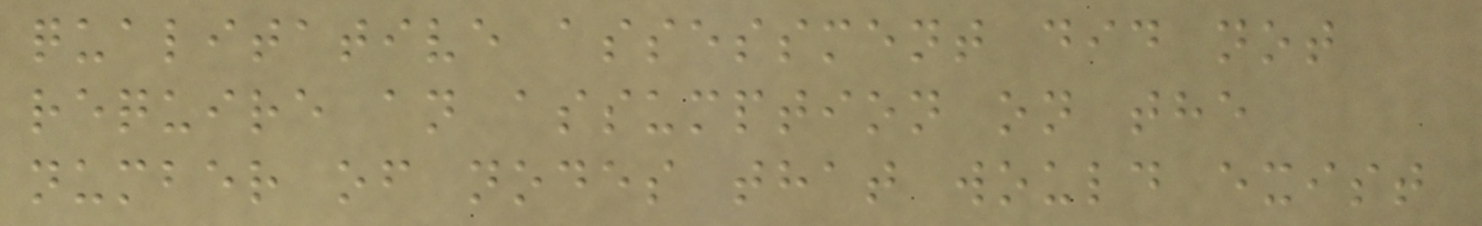qualitative assessment did not
require an assumption on the
number of nodes that would exist
